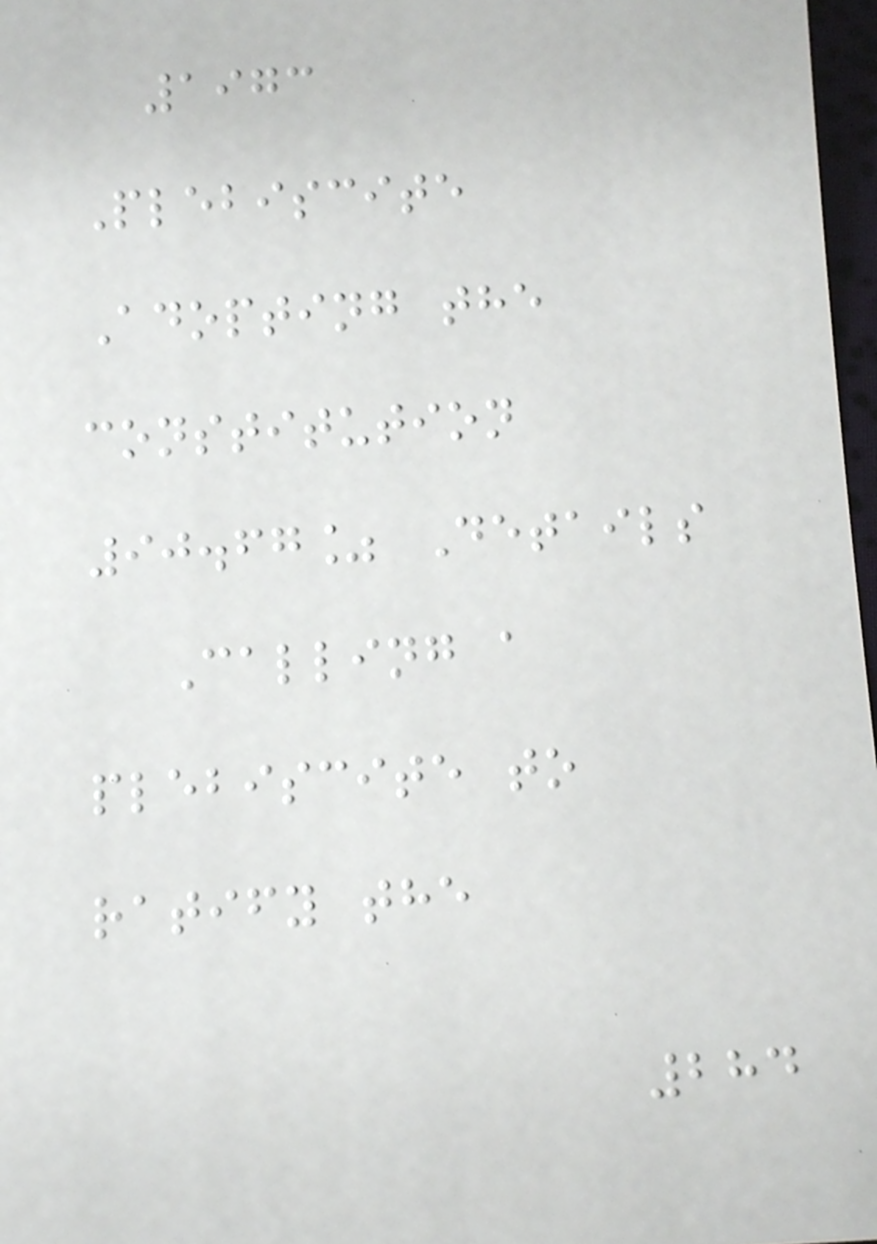1973
Plebiscite
Adopting the
constitution
90.67% Details
Calling a
plebiscite to
ratify the
284
